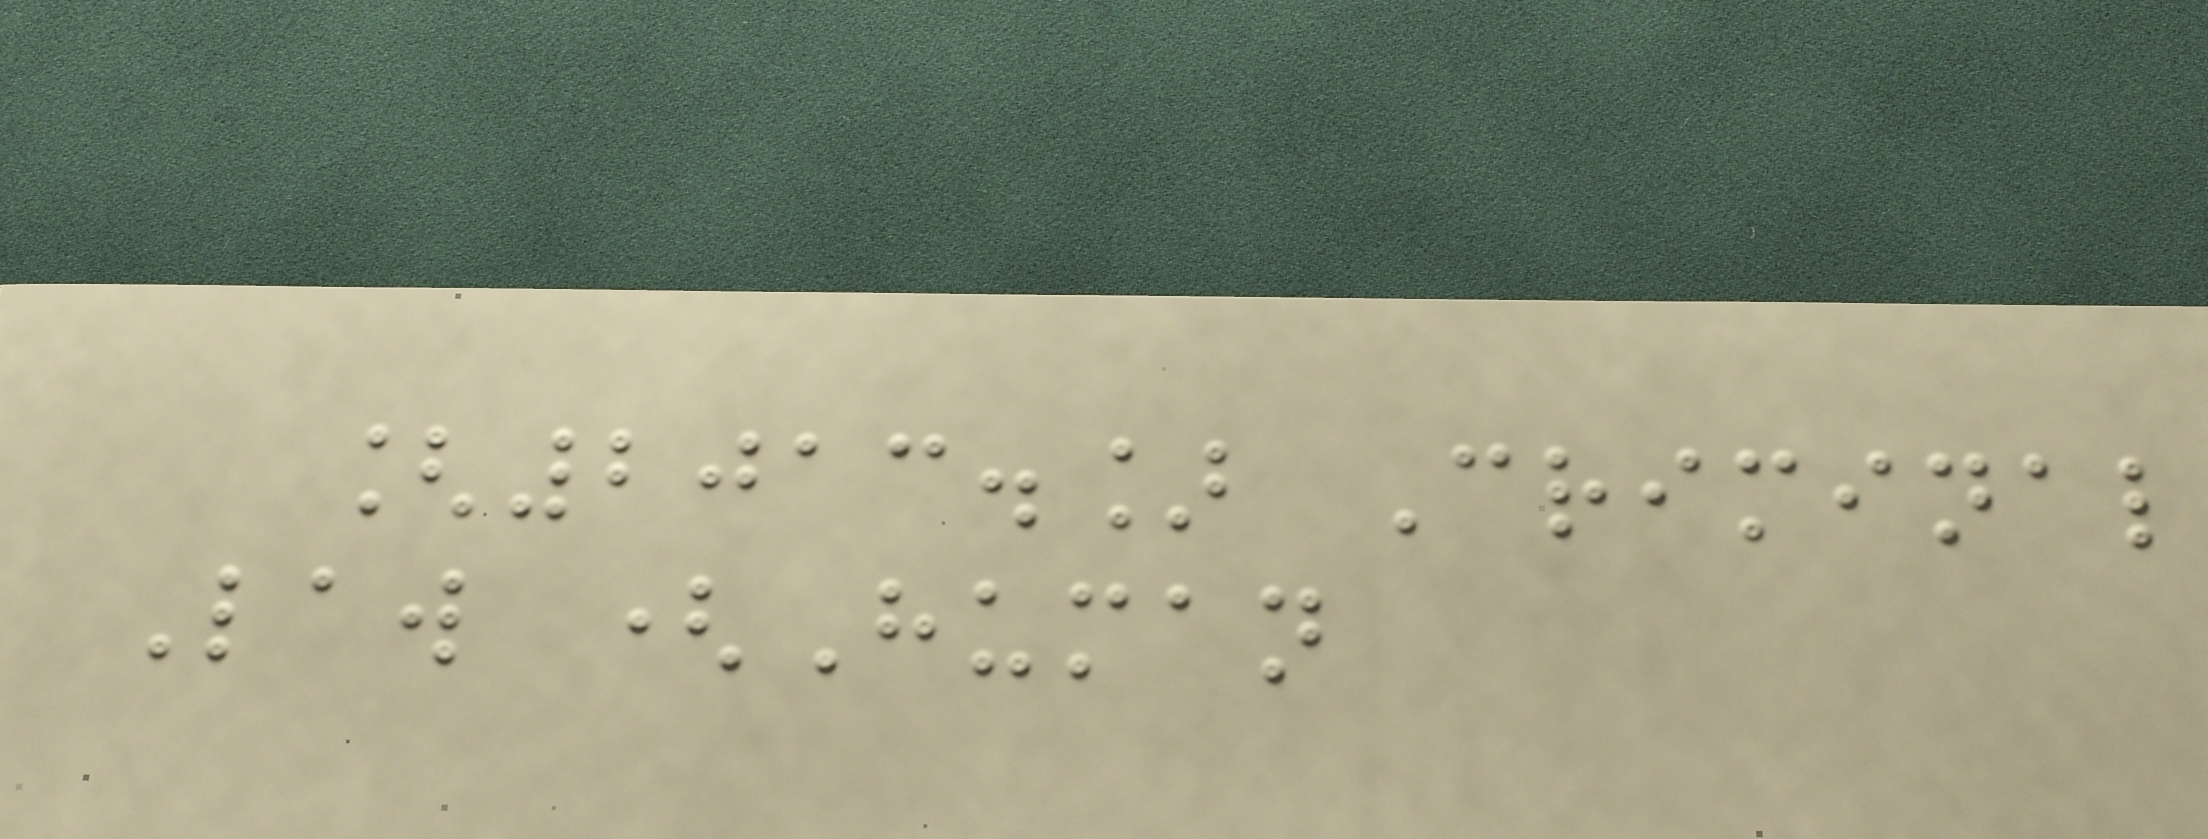[2013.] Criminal
Law (Human
